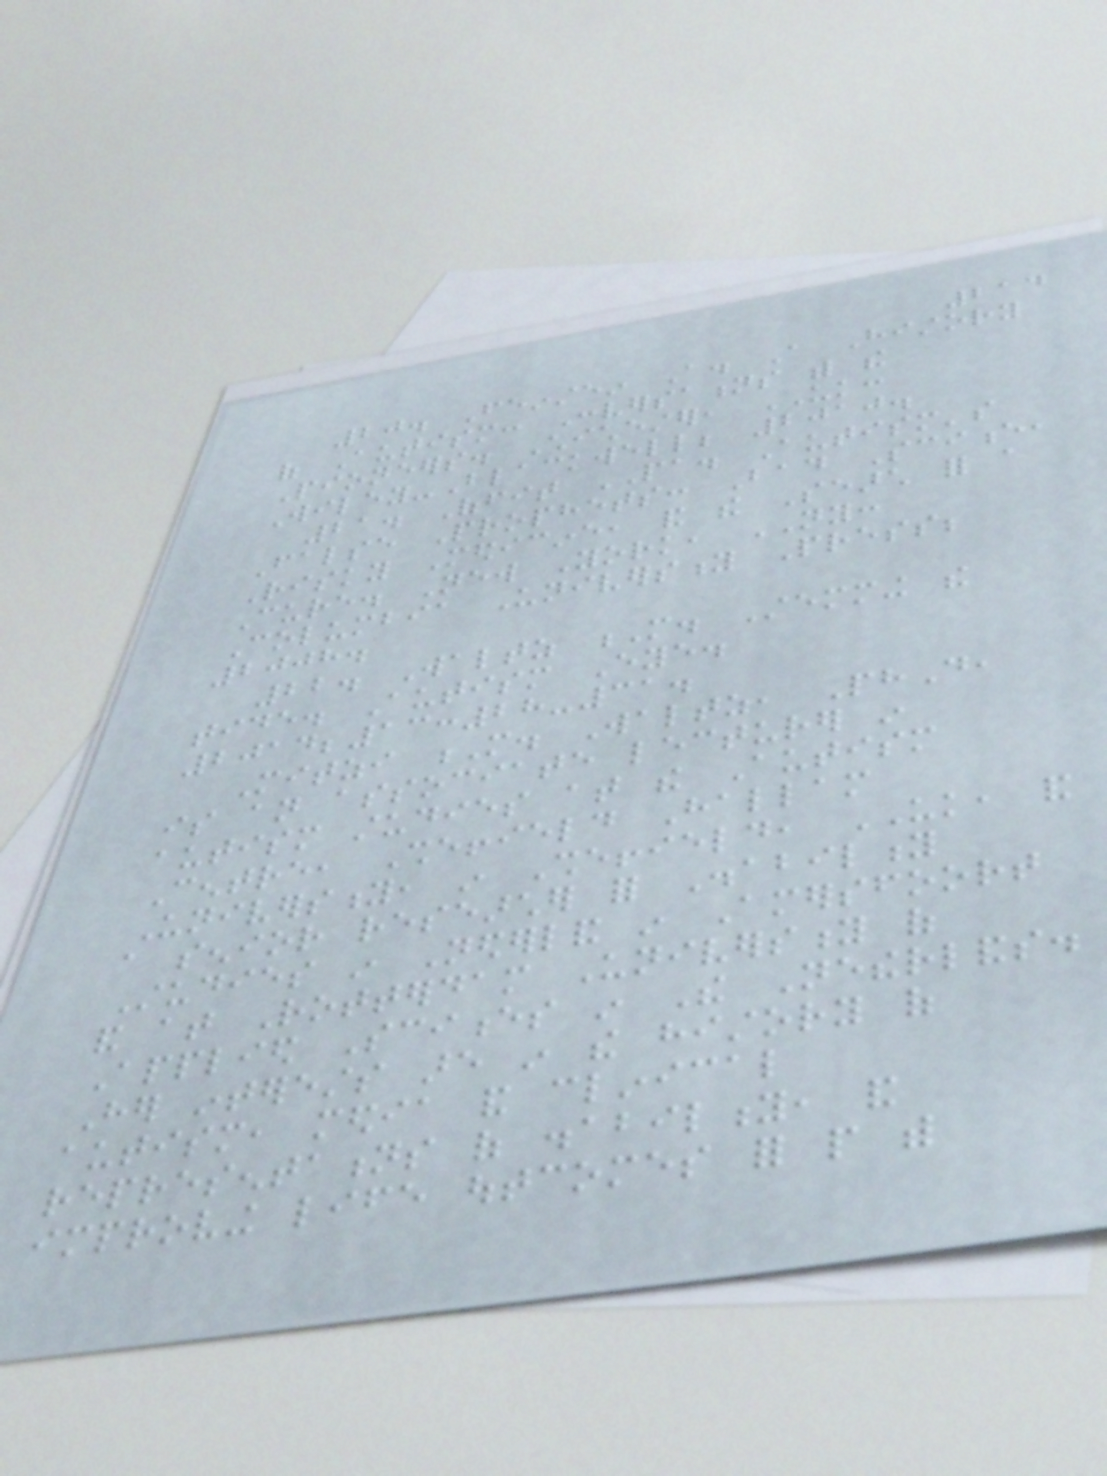214
20. Feinstein A. A History
of Autism: Conversations with the
Pioneers. Chichester, UK:
Wiley-Blackwell; 2010.
21. Offit PA. Autism's
False Prophets: Bad Science,
Risky Medicine, and the Search for a
Cure. New York, NY:
Columbia University Press;
2008.
22. Waltz M. Stemming the
tide. Autism Eye.
2014;13:28-31.
Mitzi M. Waltz, PhD,
is an associate lecturer in
autism studies at the Autism
Centre, Sheffield Hallam
University, in Sheffield, UK, and
a senior researcher for Disability
Studies in Nederland in Amersfoort
and at Rotterdam University of
Applied Sciences in The Netherlands.
Her interests are in the history of
autism, media and clinical
representations of disability, and
improving life outcomes for people with
